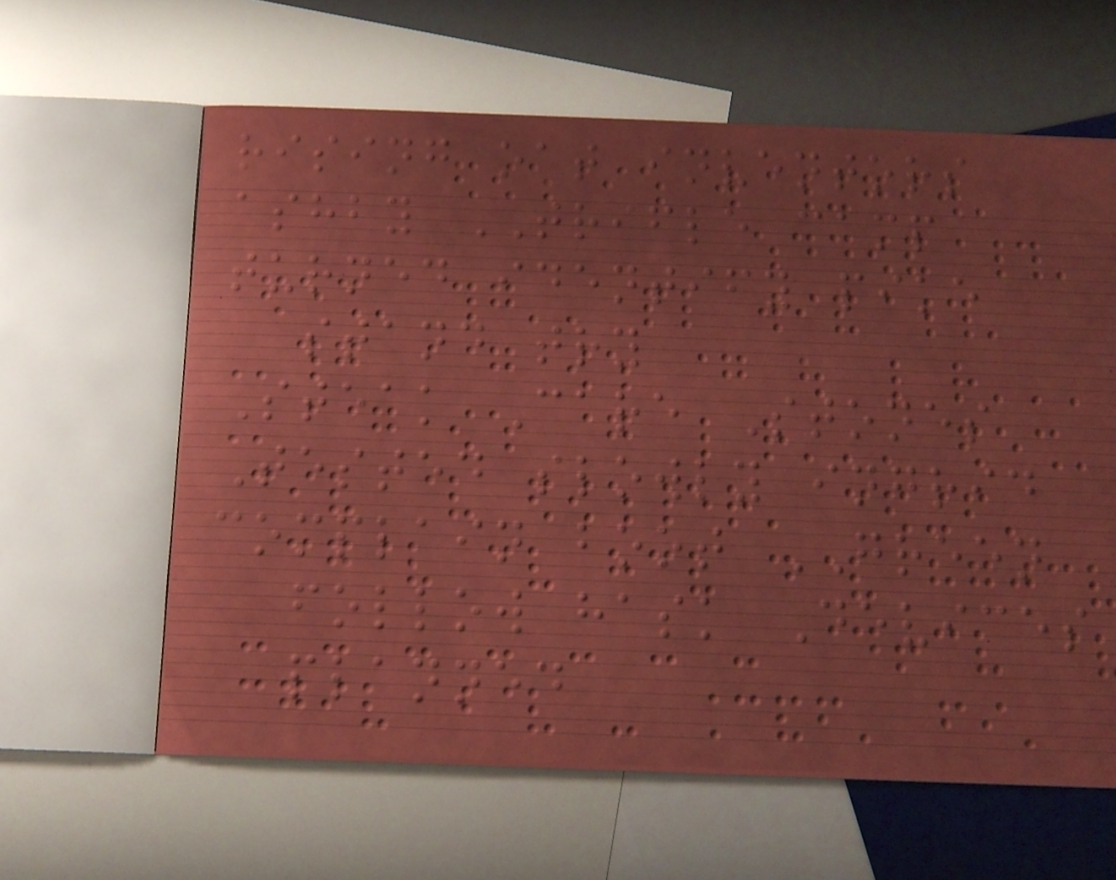rising oat inventors
ashby TRIFLE camp
turned identify pike
stand try
Steak Care Stones
Tested slowly ingrid
complain boot GREEN
follow hask Devices
planned
